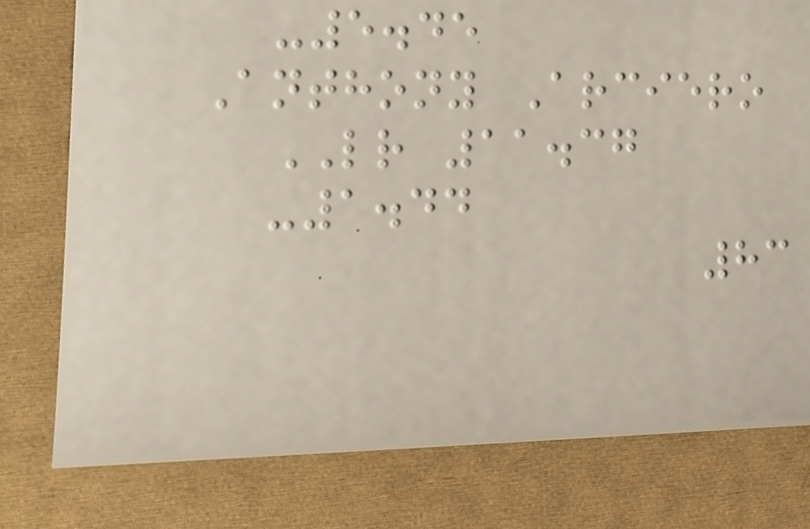-5.45
Anthony Arciero
LR 11.37
-1.44
83
